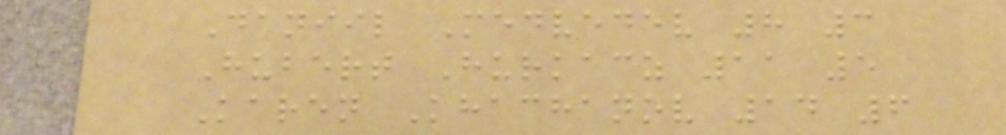Daniil Medvedev 8 3
Hubert Hurkacz 11 5
Karen Khachanov 14 6
